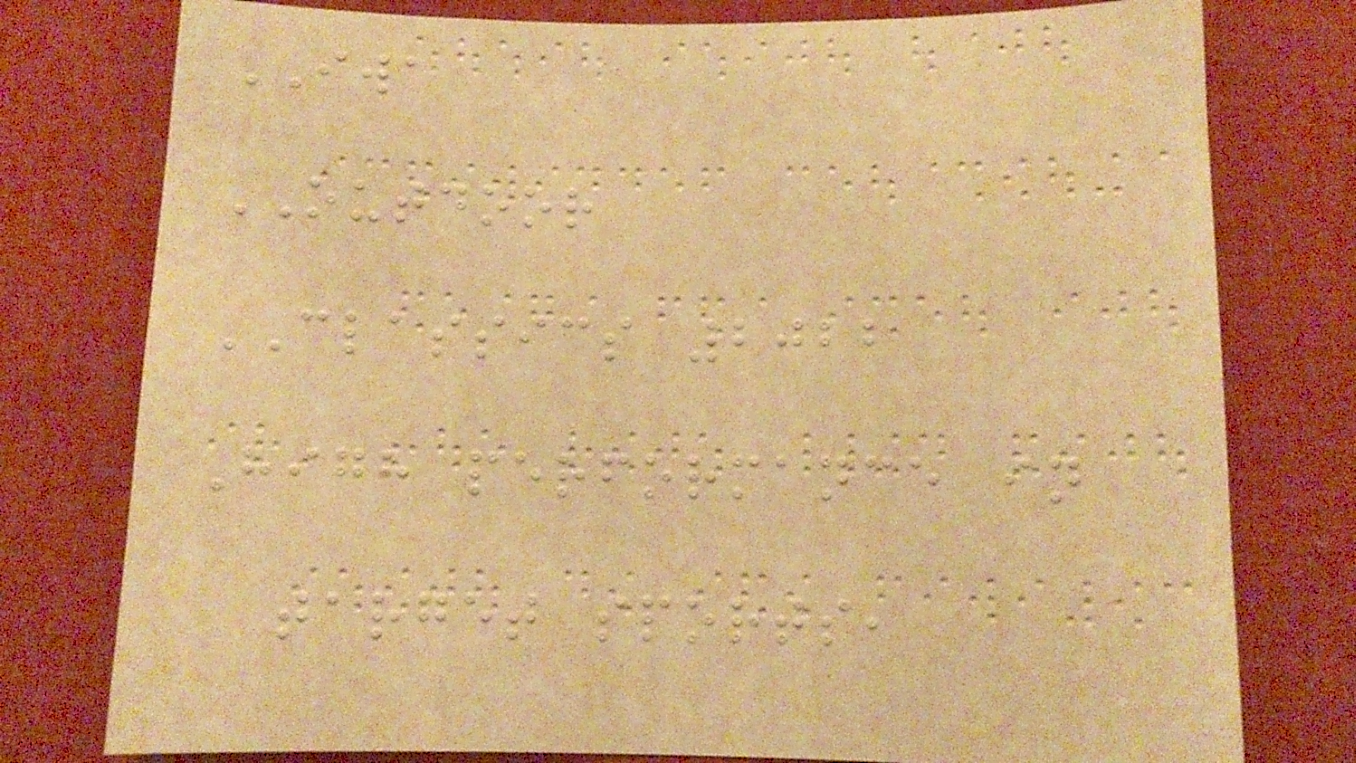IWA
OUTDOOR
CLASSICS 2022
High performance in
target sports,
